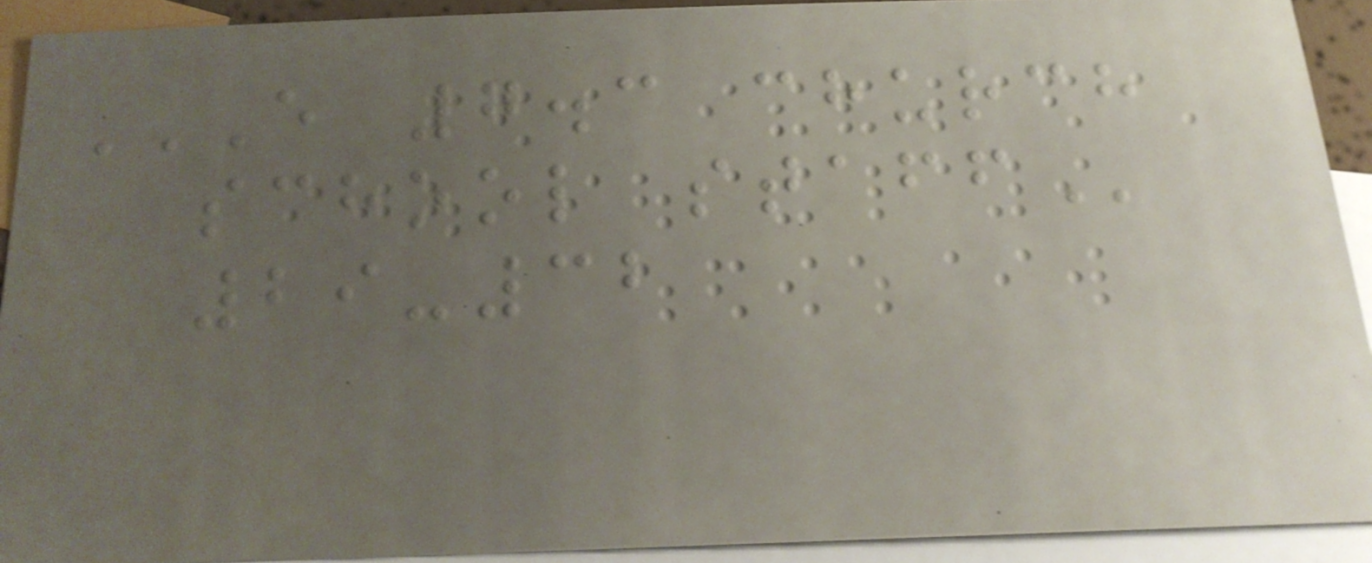E 7.3 CHURCH
SCHOOL STAFF
29-32
